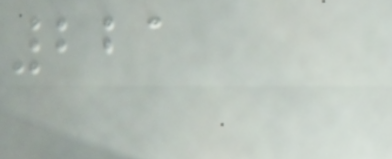221
